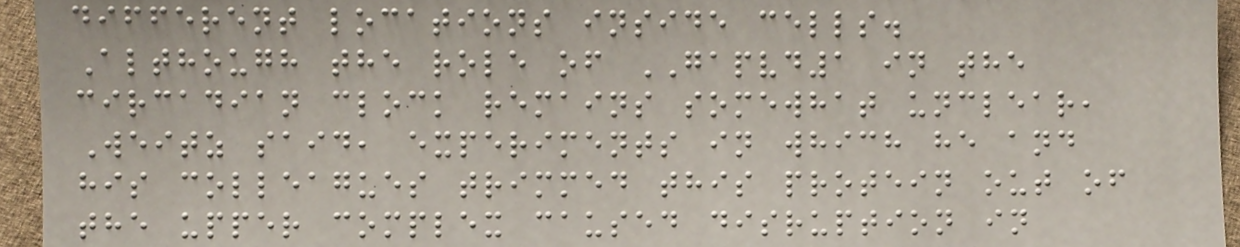different locations inside cells.
Although the role of GAPVD1 in the
circadian clock remains somewhat unclear,
Weitz said, experiments in which he and
his colleagues trimmed this protein out of
the upper complex caused disruption in
